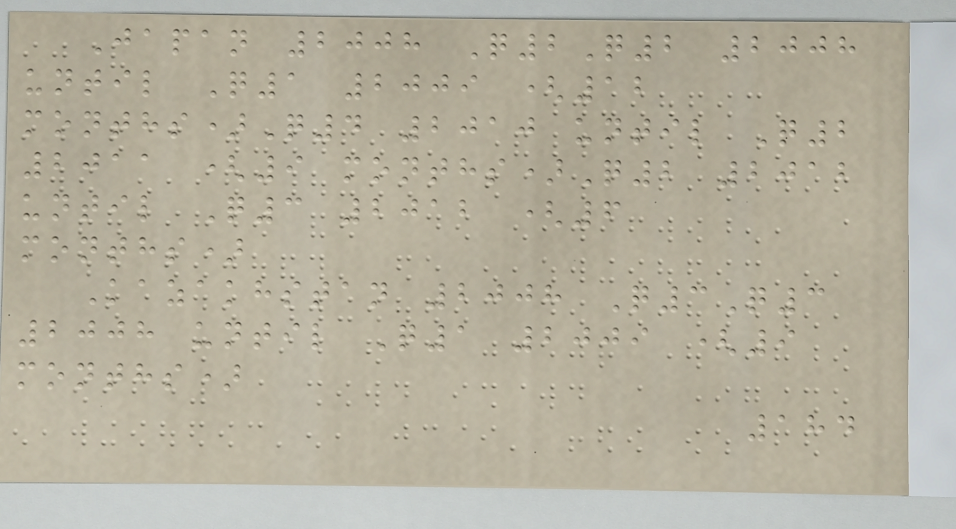Japan 2008 Q2Q2 2008
until Q1 2009 (12
months)Q4 2010 until Q2
2011 (9 months)Q2 2012
until Q3 2012 (6
months)
Kazakhstan 2008 Q3Q3
2008 until Q1 2009 (9
months)
184
